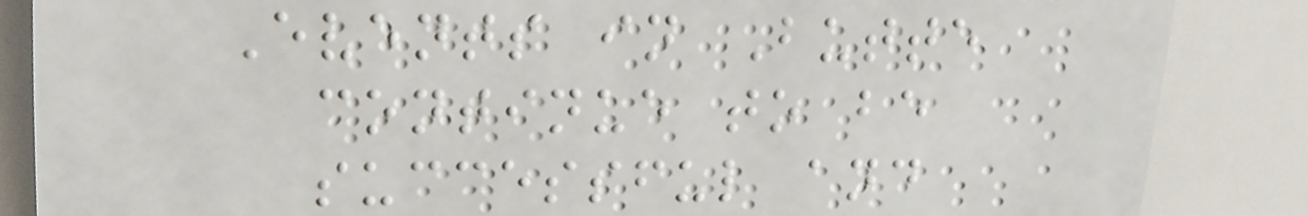Events in Butte
continue to be
successful and
